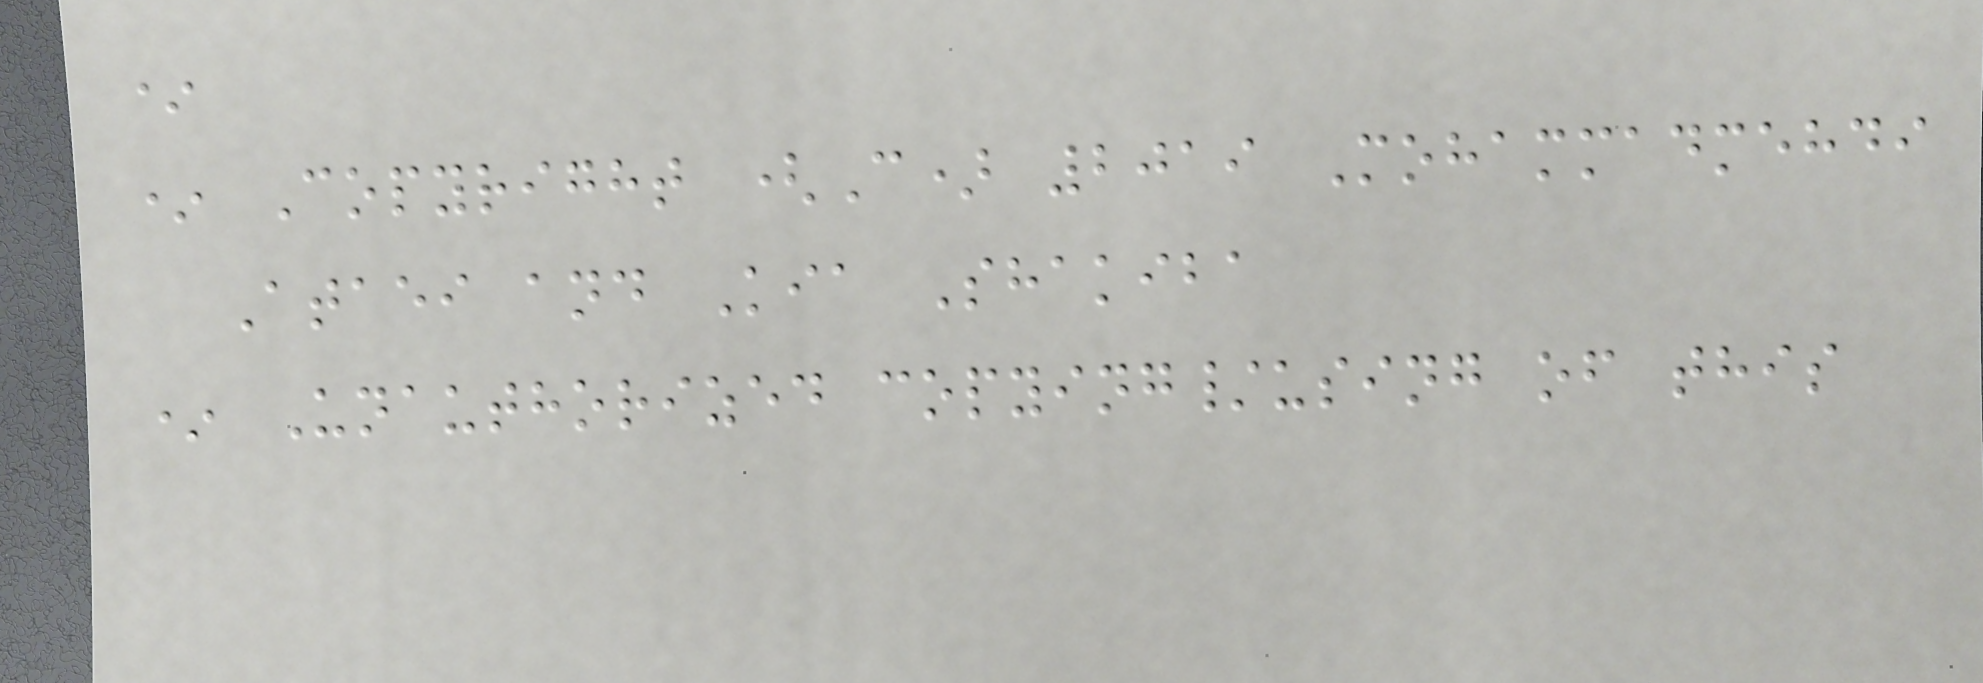*
* Copyright (C) 2019 Mohammadmehdi
Ataei and Kia Shakiba
* Unauthorized copying/using of this
